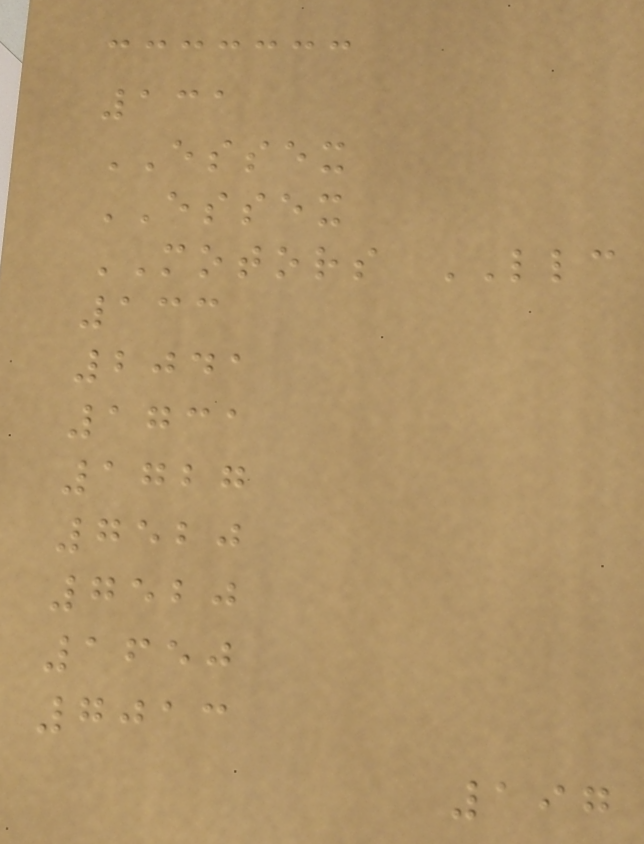131
ESSEX
ESSEX
MOTORS LLC
133
2041
1731
1727
7520
7520
1650
7013
197
